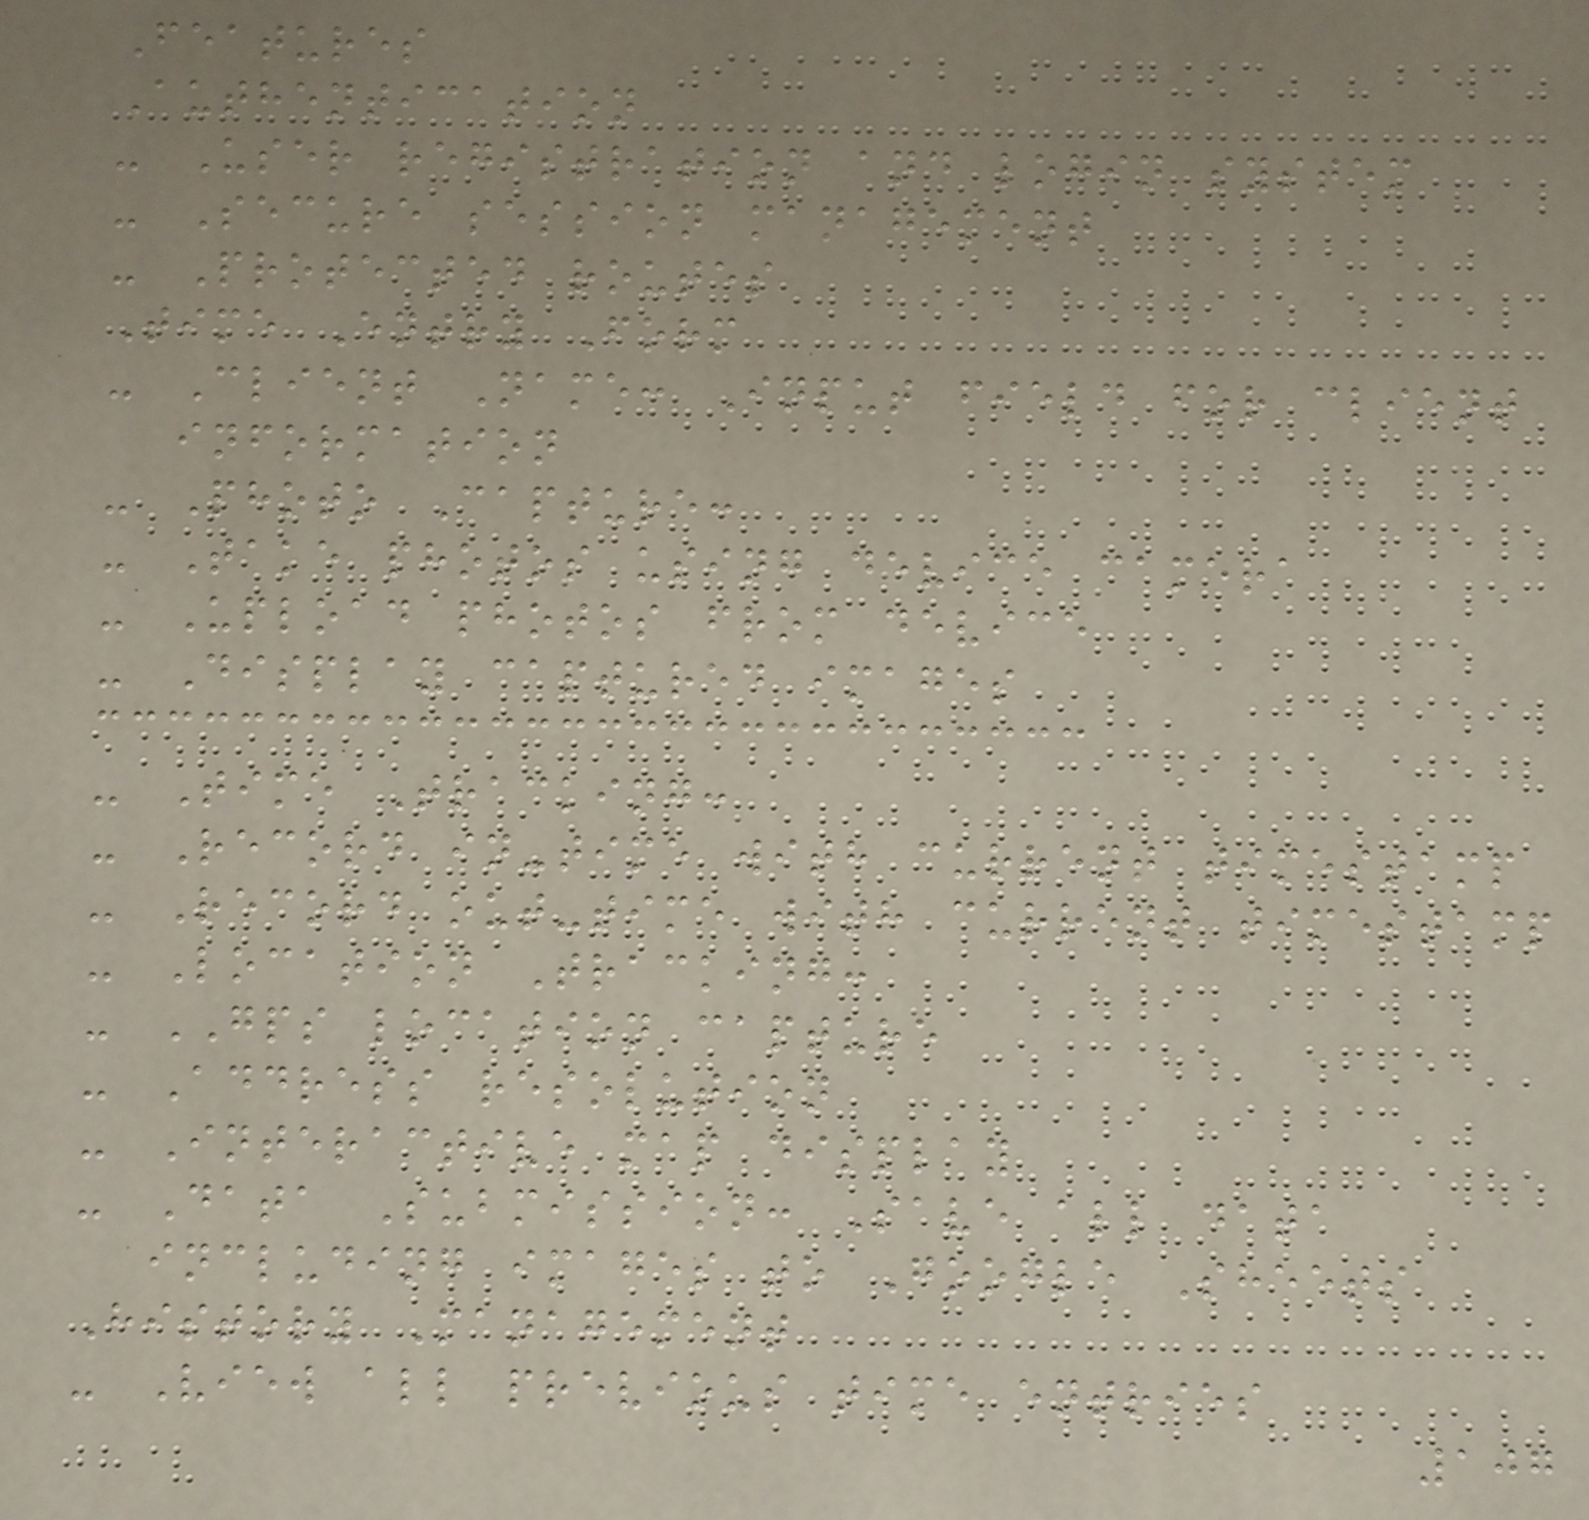Features
Authentication
- User registration and login system
- Secure session management
- Protected routes
Time Entry Form
- Client Name: Input field for client
information
- Photo Capture:
- Take photos using device camera
- Upload photos from device
- Display captured images
- Time Tracking:
- Record in-time with current timestamp
- Record out-time with current timestamp
- Location Tracking:
- GPS location capture
- Address resolution
- Interactive map display
- Data Submission: Save all data
including images to Google Sheets
History Management
- View all previous time entries
107
